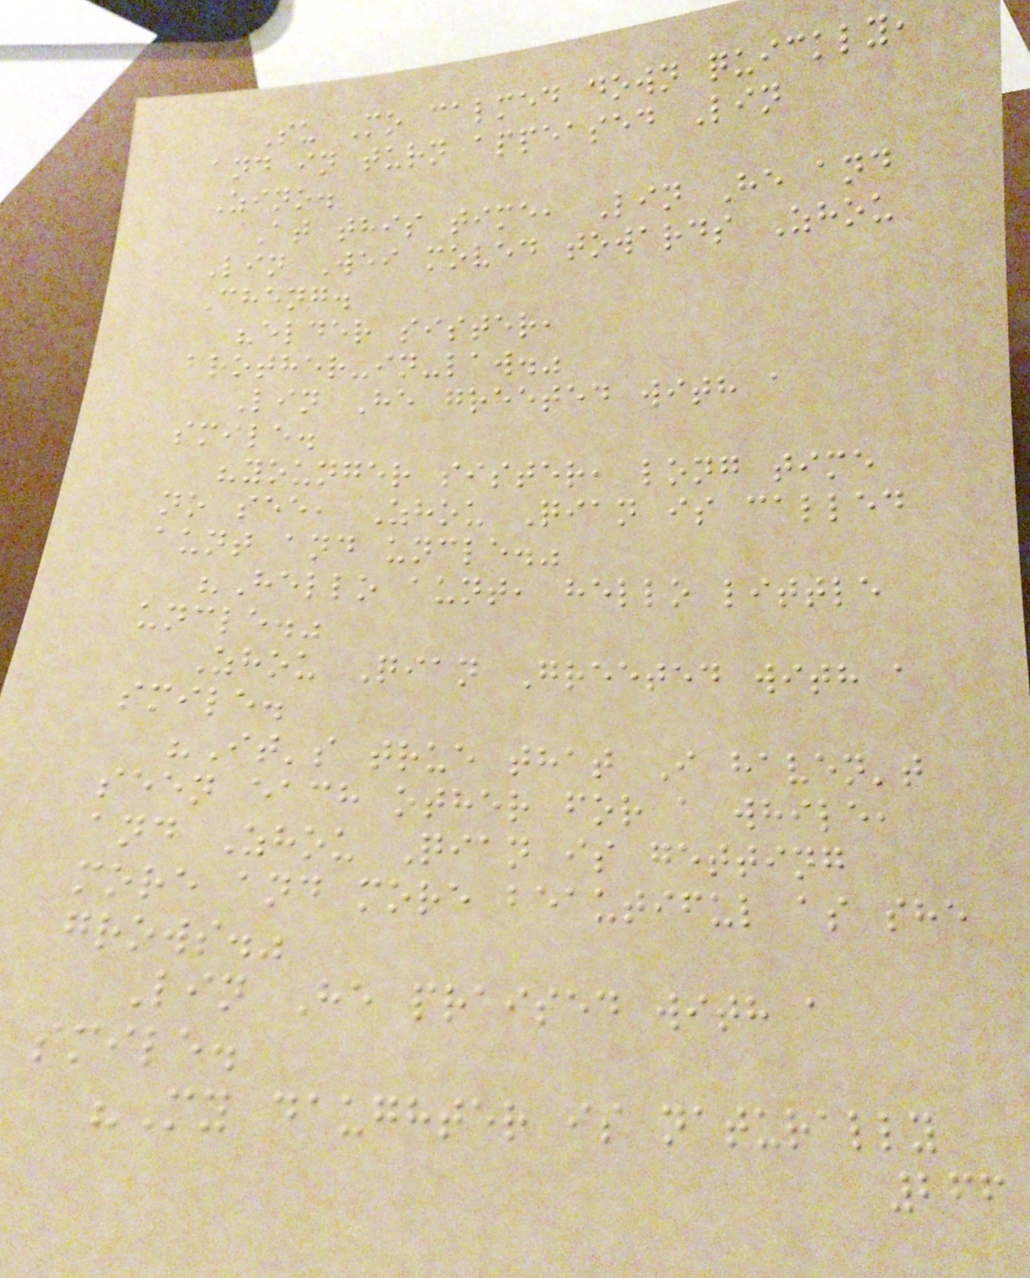Su Mo calmed down quickly,
and in turn appeased Lin
Zino.
At this time, Lin He and
Lin Wei moved towards Zhou
Cheng.
"elder sister,
brother-in-law."
Lin He greeted with a
smile.
"younger sister, long time
no see, Zhou Qian is called
aunt and uncle."
"Hello aunt, hello little
uncle."
Zhou Qian Greeted with a
smile.
"It's true that I haven't
seen each other for a while,
and Zhou Qian is getting
more and more beautiful as she
grows."
Lin He praised with a
smile.
"My daughter is naturally
266
